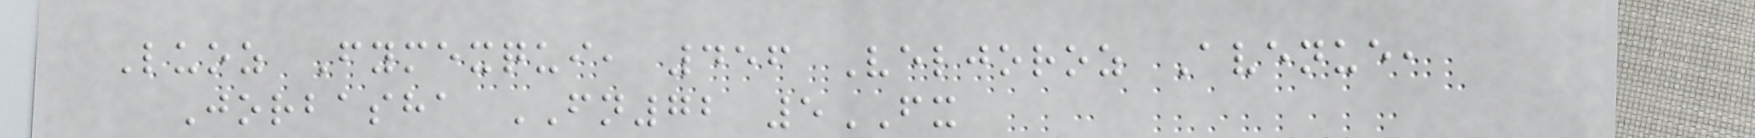Luoz Fymexqui, 456 Veljoroz Avenue,
Jorbasha FN72 5FX
